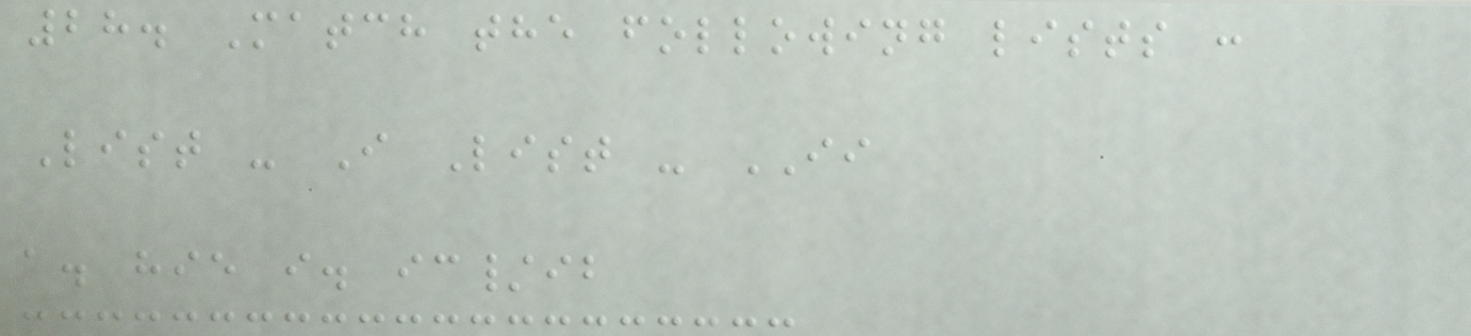28. Match the following lists :
List - I List - II
a. hie i. ic/ib
